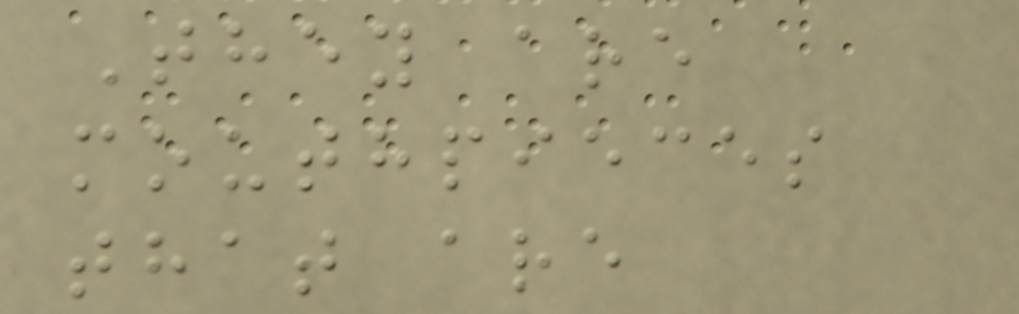They are
mouthpieces
that are
